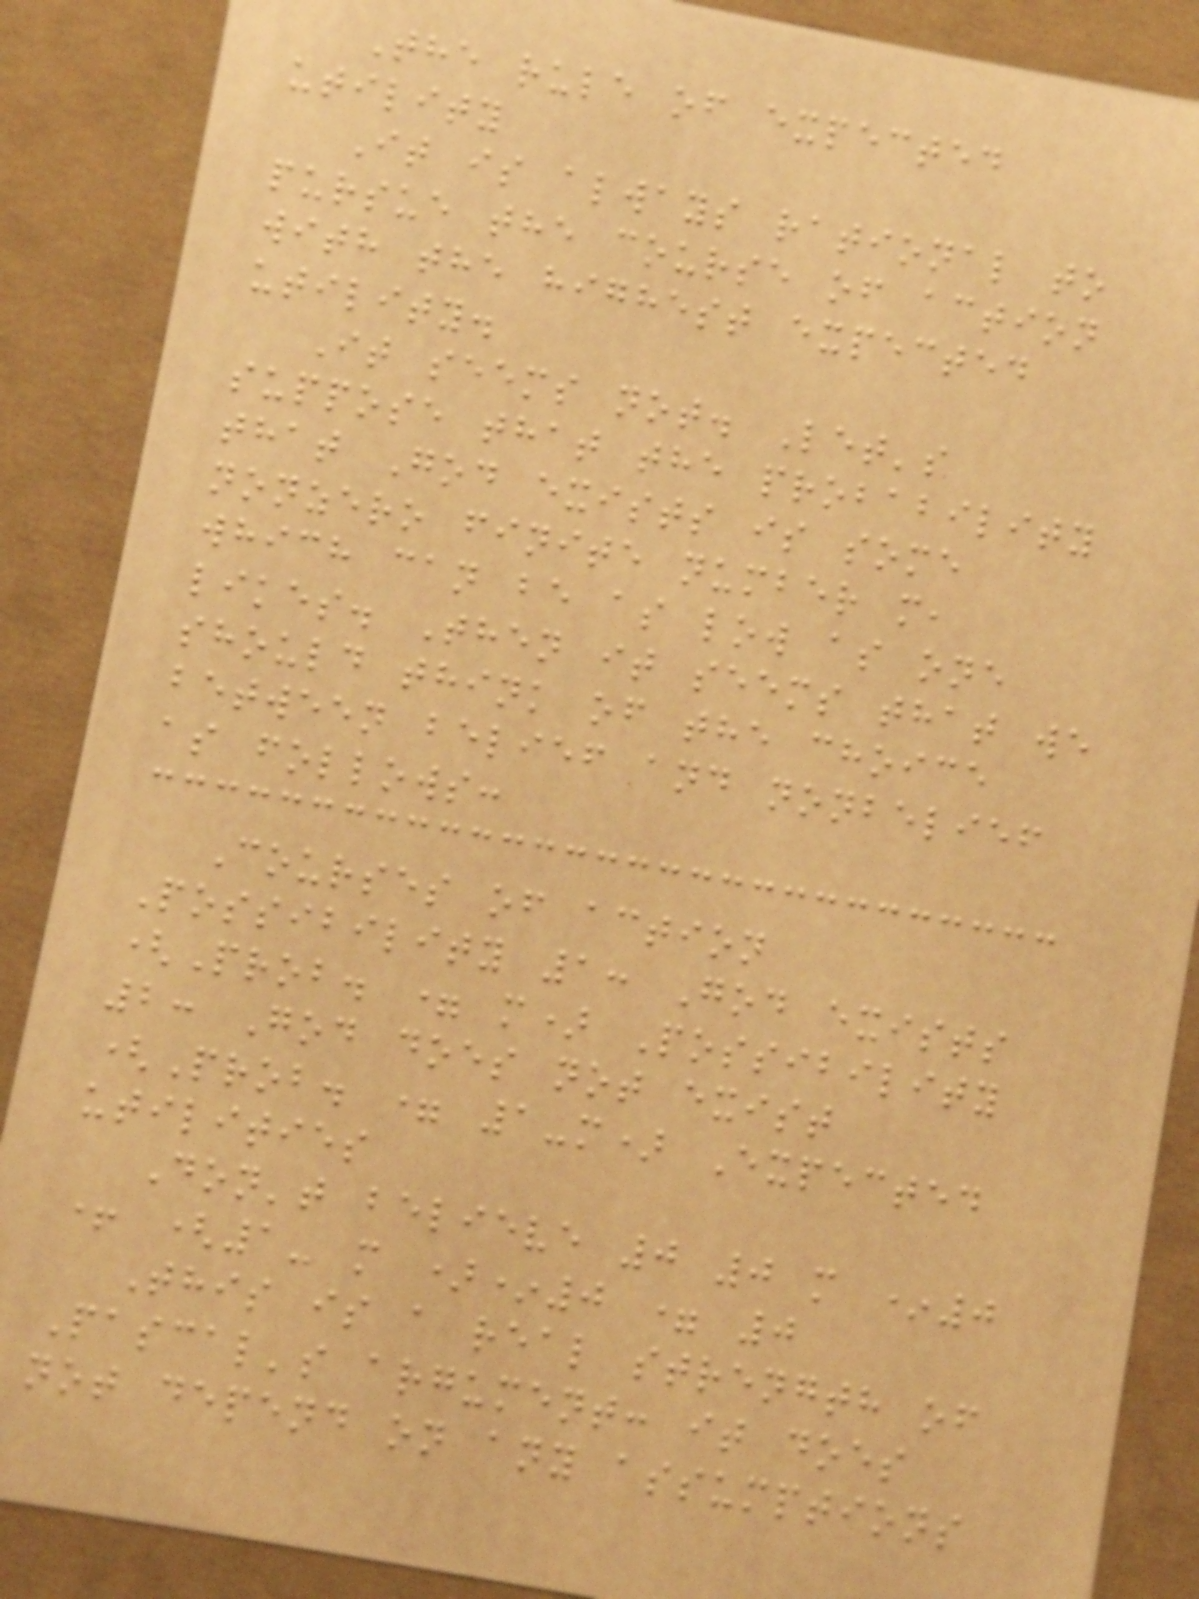The rule of expected
utility
It is always rational to
pursue the course of action
with the highest expected
utility.
It seems not. Let's
suppose that the probability
that God exists is some
nonzero finite number m,
which can be as low as one
likes. Then it seems that we
should think of the choice
between belief and nonbelief
as follows:
Courses of action
Possibility 1: God exists
(Prob. = m) Possibility
2: God does not exist
(Prob. = 1-m) Expected
utilities
Don't believe 0 0 m *0
+ (1- m )*0 = 0
This is a real strength of
Pascal's argument: it does
not depend on any assumptions
